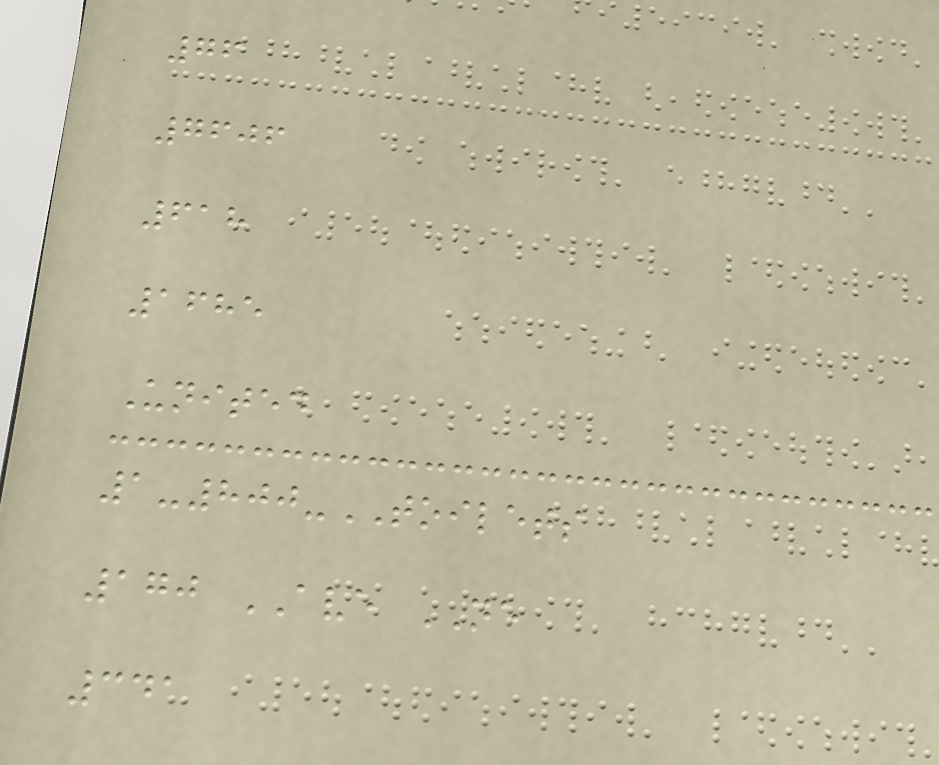76
7606
618
1685
United
1-800-TOILETS
170 AVE NE
341
